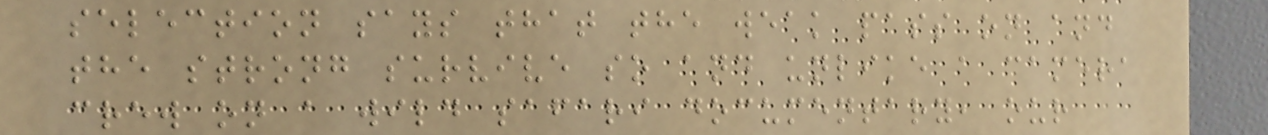selection says that the weak pass on and
the strong survive so and unlike a camera
crew on a wild safari documentary, our
